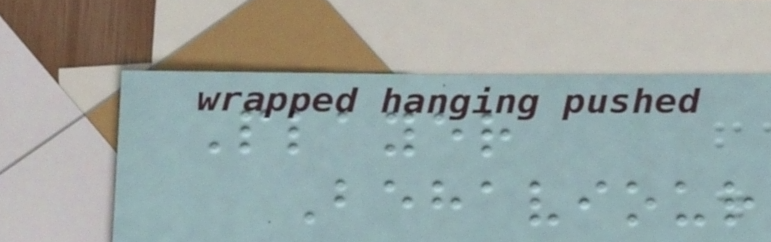Player
Behaviour
